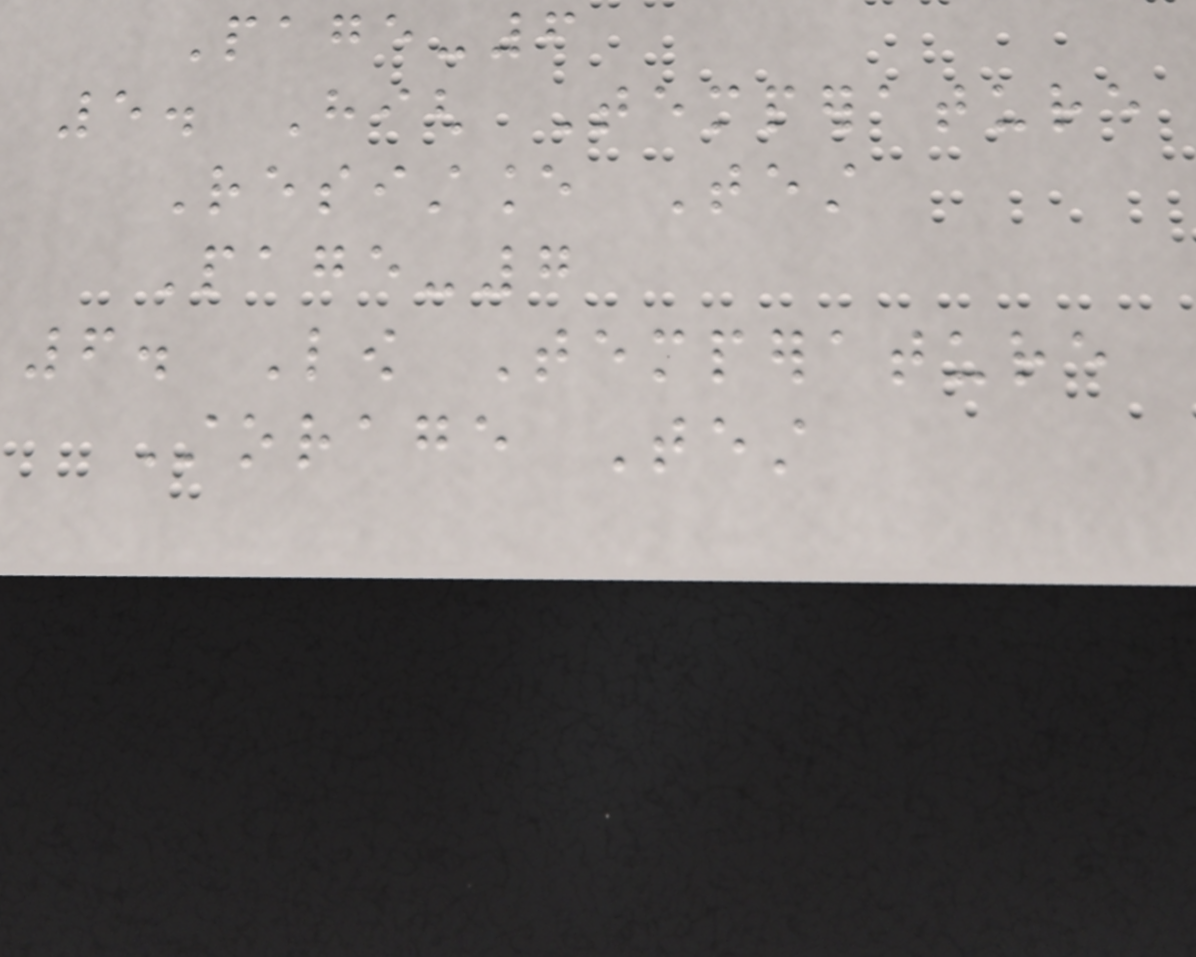Page-6
5. High Temperature
Resistance Test
Page-7
6. Low Temperature
Storage Test
